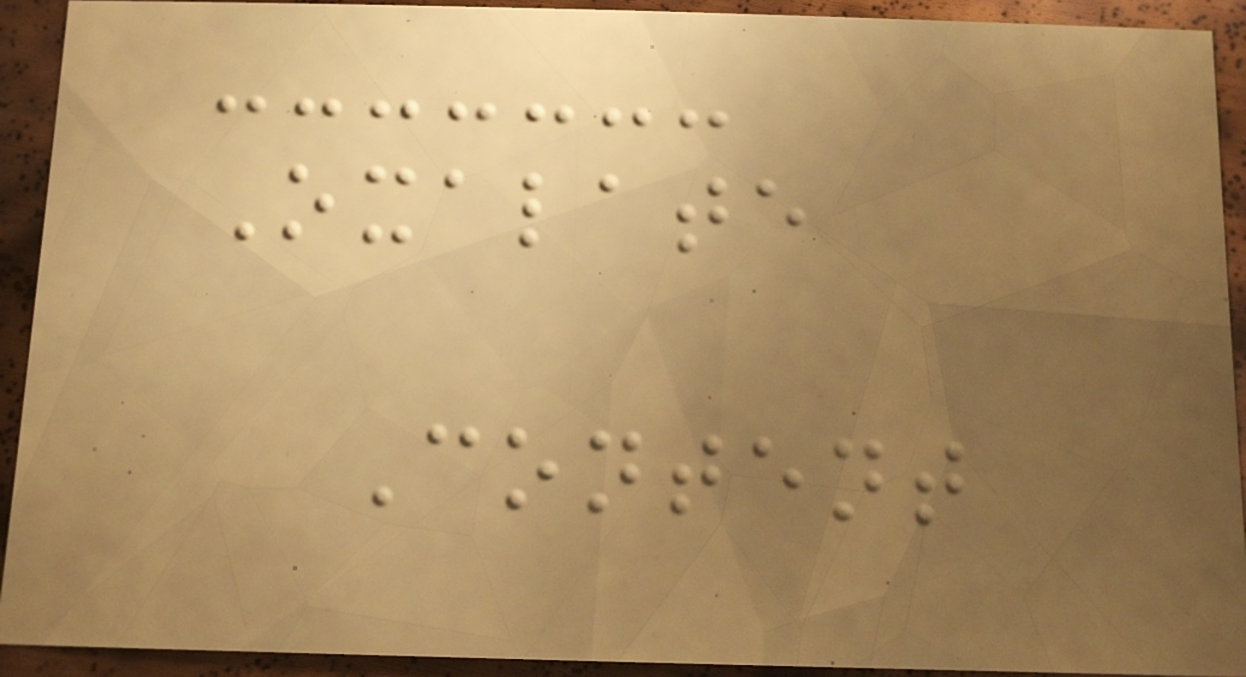Oxalate
Content
